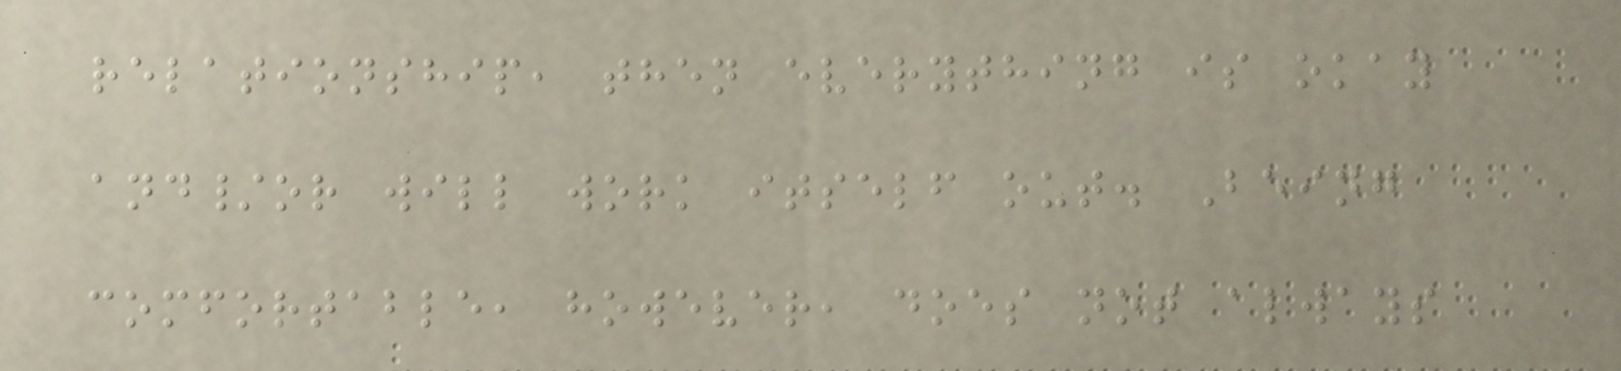relationship, then everything is okay
and/or will work itself out. Being
comfortable, however, does not always
